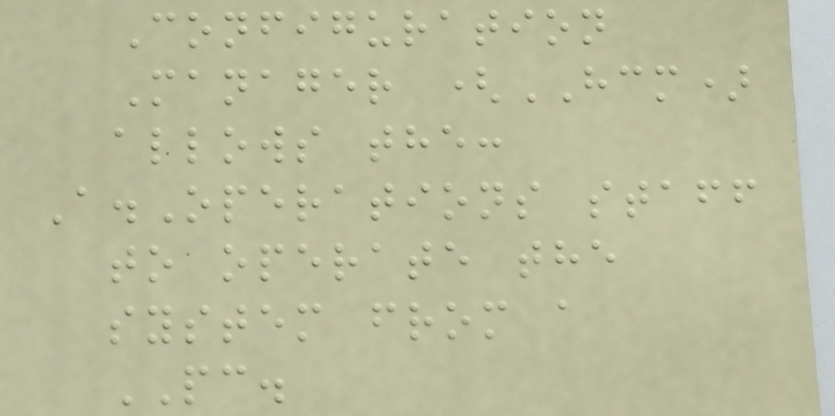Configuration
Manager (HCM)
allows the:
A.Operations staff
to operate the
system from a
PC.
